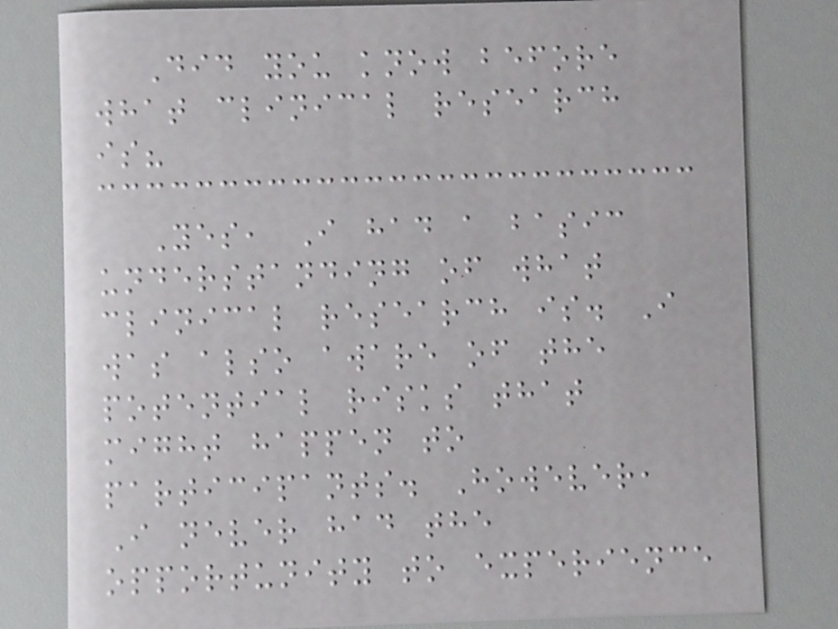Did you know before
what clinical research
is?
Yes, I had a basic
understanding of what
clinical research is. I
was also aware of the
potential risks that
might happen to
participants. However,
I never had the
opportunity to experience
